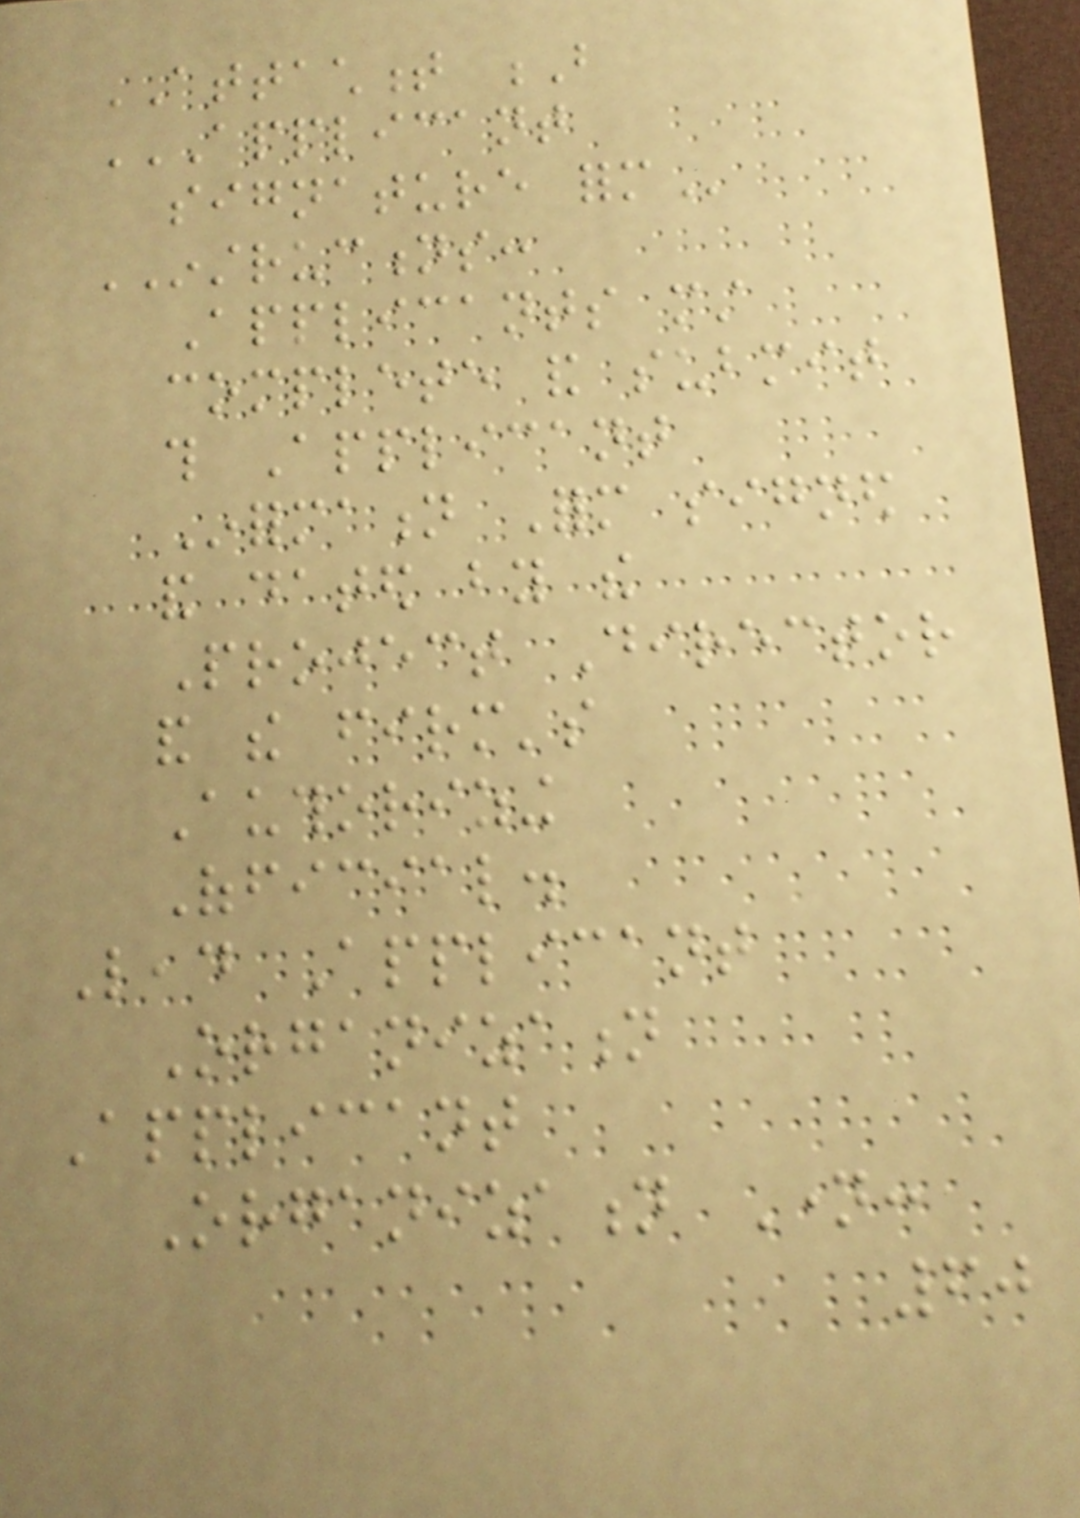ATTACHMENT B
APPLICANT
SIGNATURE FORM
INSTRUCTIONS:
Applicants must
complete and submit
this Applicant
Information Form signed
and dated by the
Project Director
and the firm's
Authorizing
Official.
Lead Applicant
Organization
Applicant
Organization Name:
60
